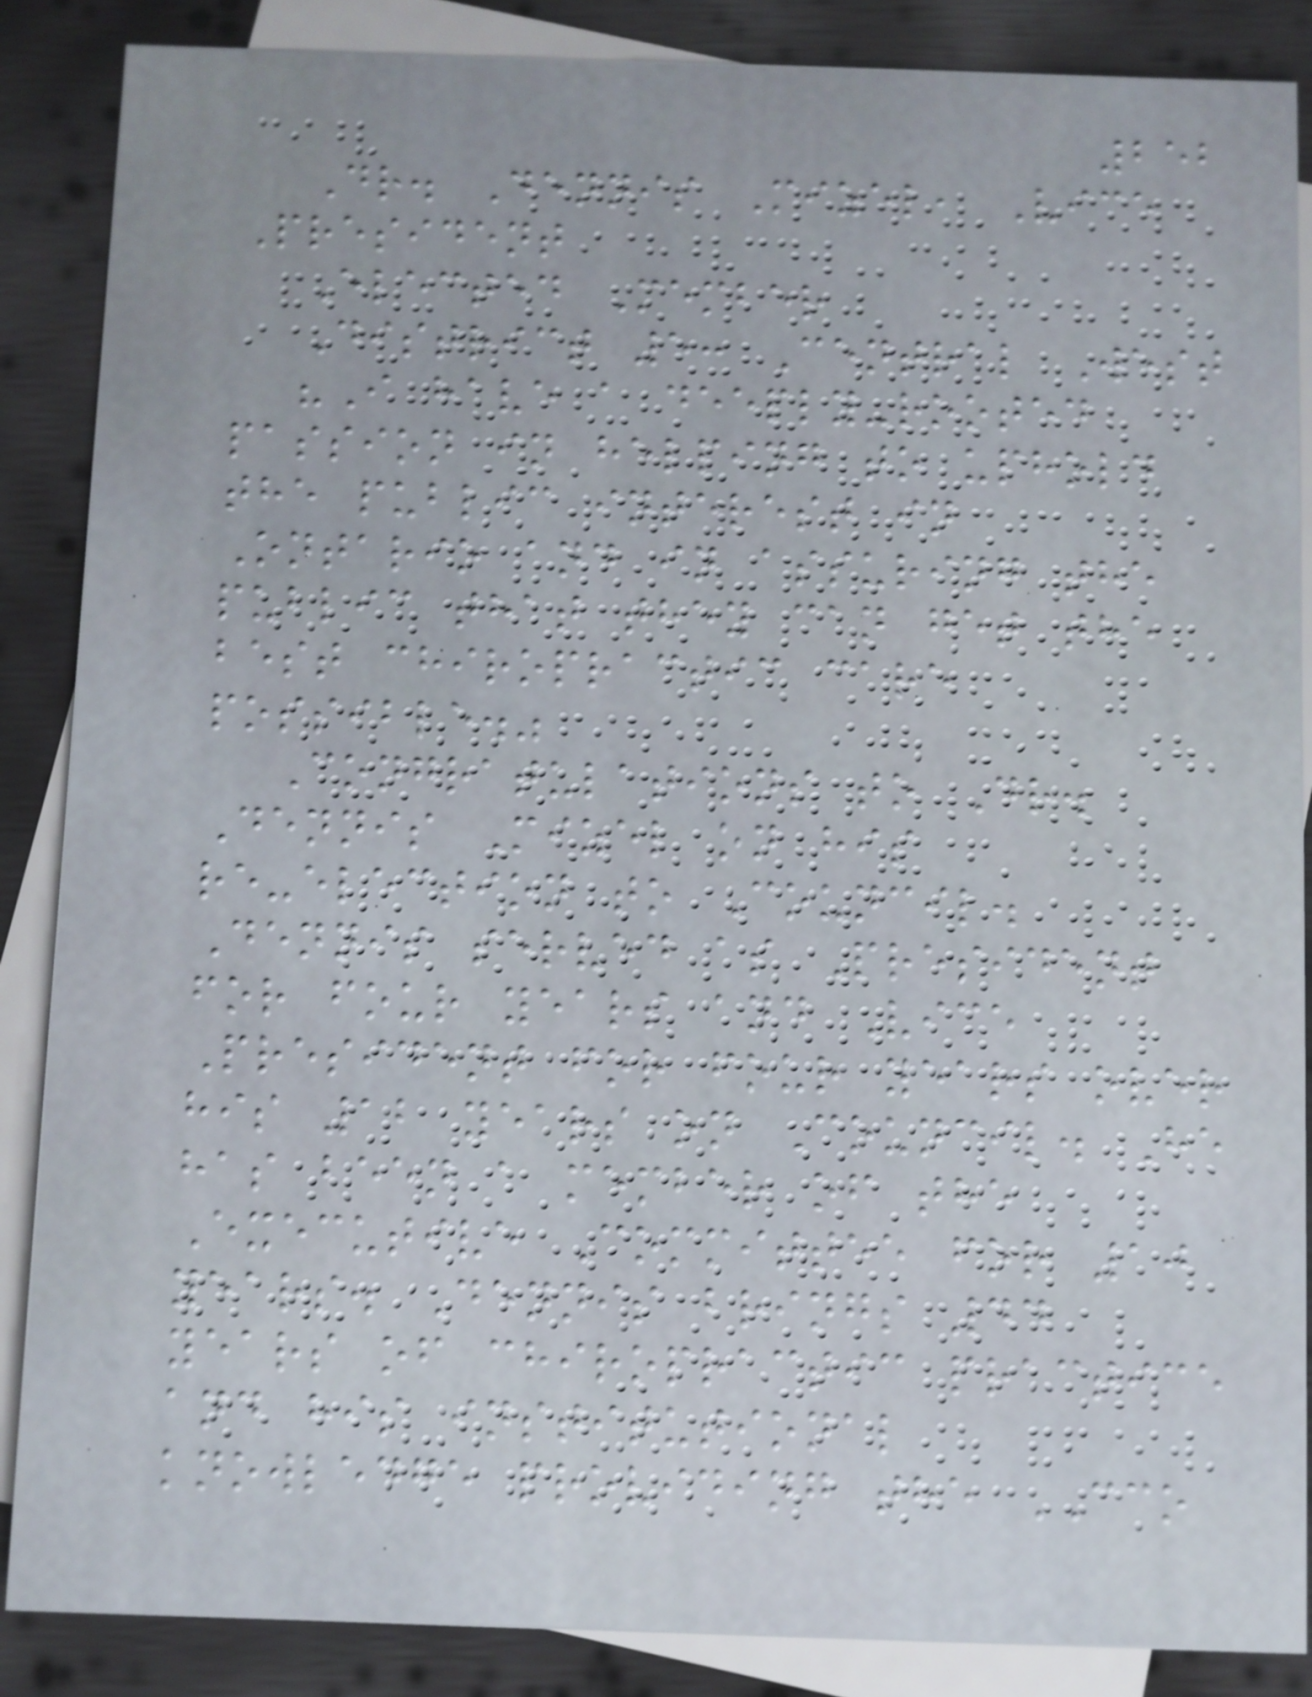252
Dr. Dennis Mizel, Vice
President
Elected Member
District 5: Central West
"I have a deeply-rooted
passion in helping to uphold
the public interest in
Ontario and in assuring the
public that they can get the
best chiropractic care
possible."
Congratulations to Dr.
Dennis Mizel on his
re-election to Council.
Dennis served as President
for four years and Vice
President for four years over
his 12 years on Council. He
has been a member of the
Executive Committee for 10
years. Dennis brings 44
years of chiropractic practice
and his institutional
knowledge providing the CCO
